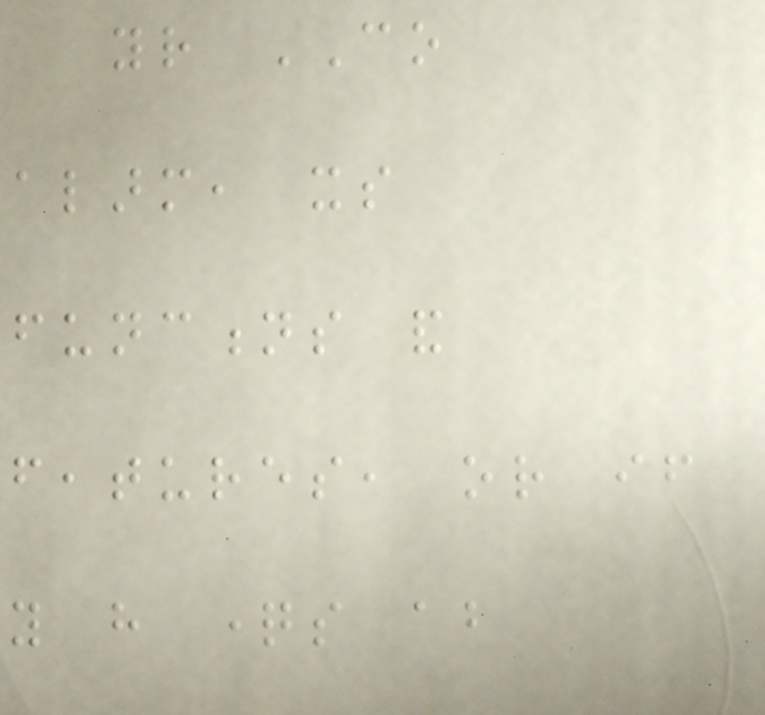your CO
alarm, its
functions and
features, or if
you have questions about
